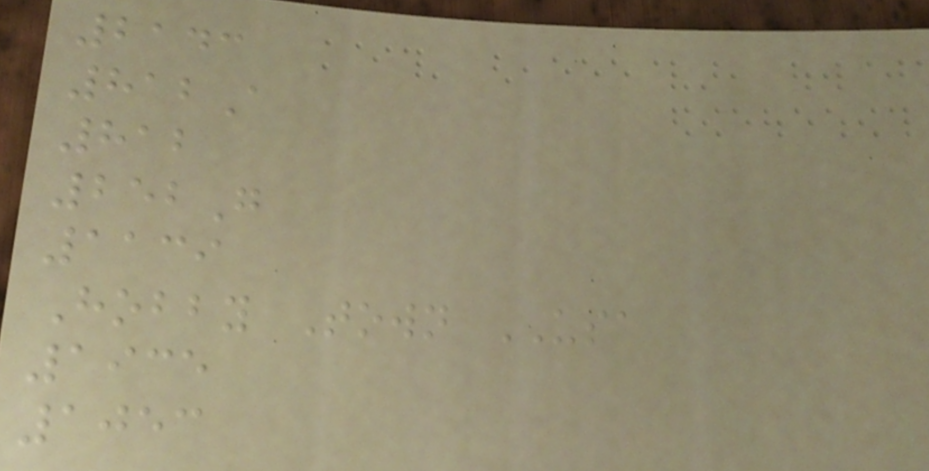2143
812A
812
252G
1139
Hobby Town USA
1935
1053
